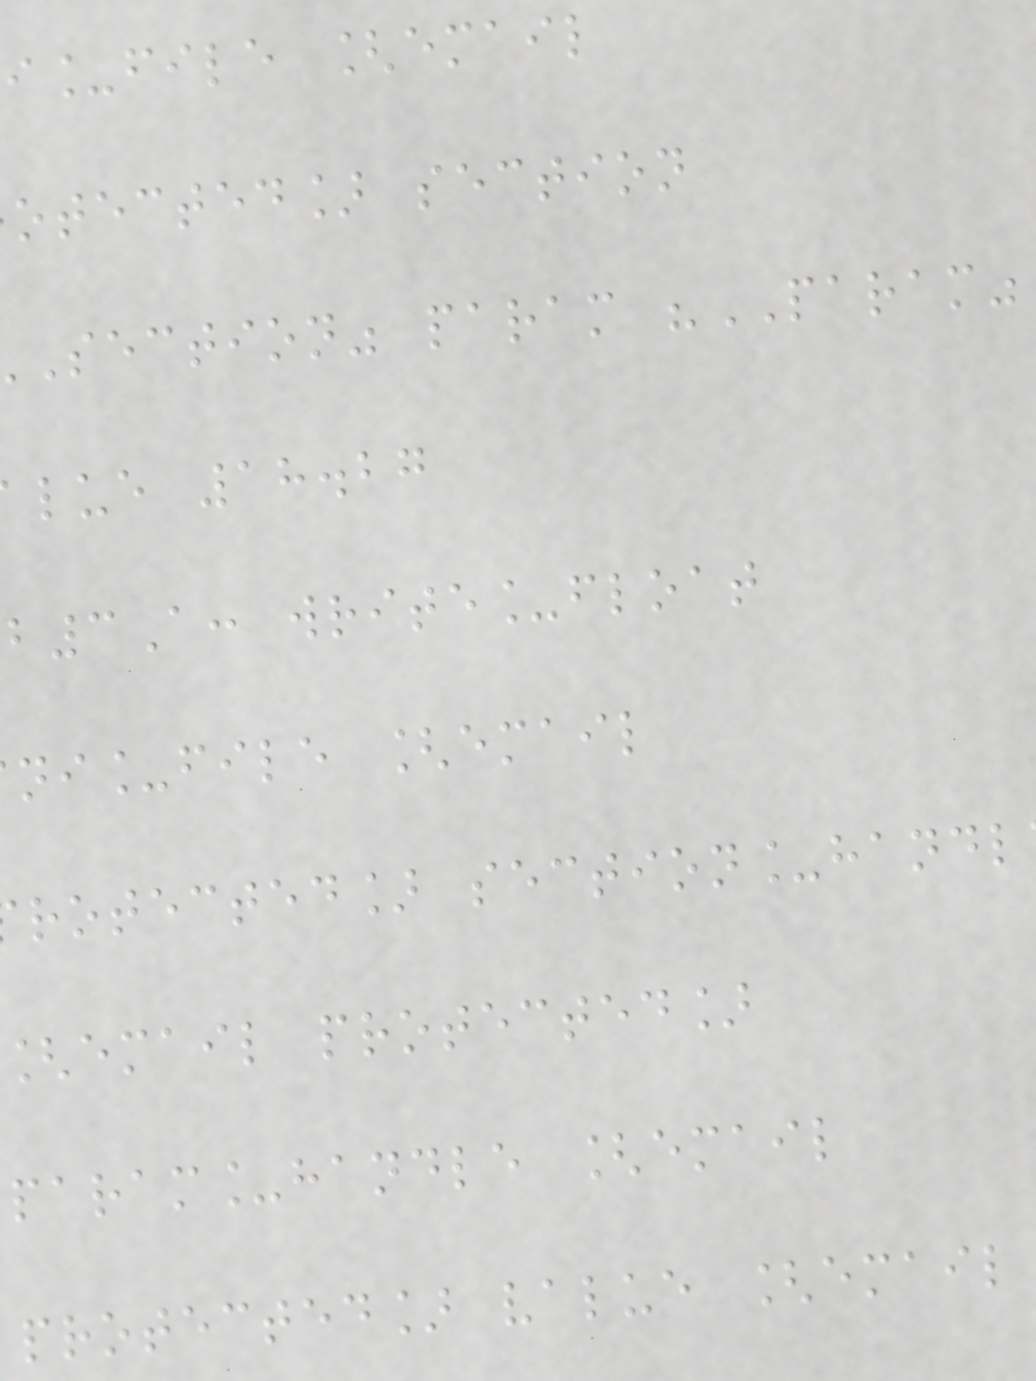i_file [email
otected] section
section" param "PARAM"
lue 18.27
3A: write_float
ni_file [email
rotected] section_handl
email protected]
param_handle [email
protected] value [email
